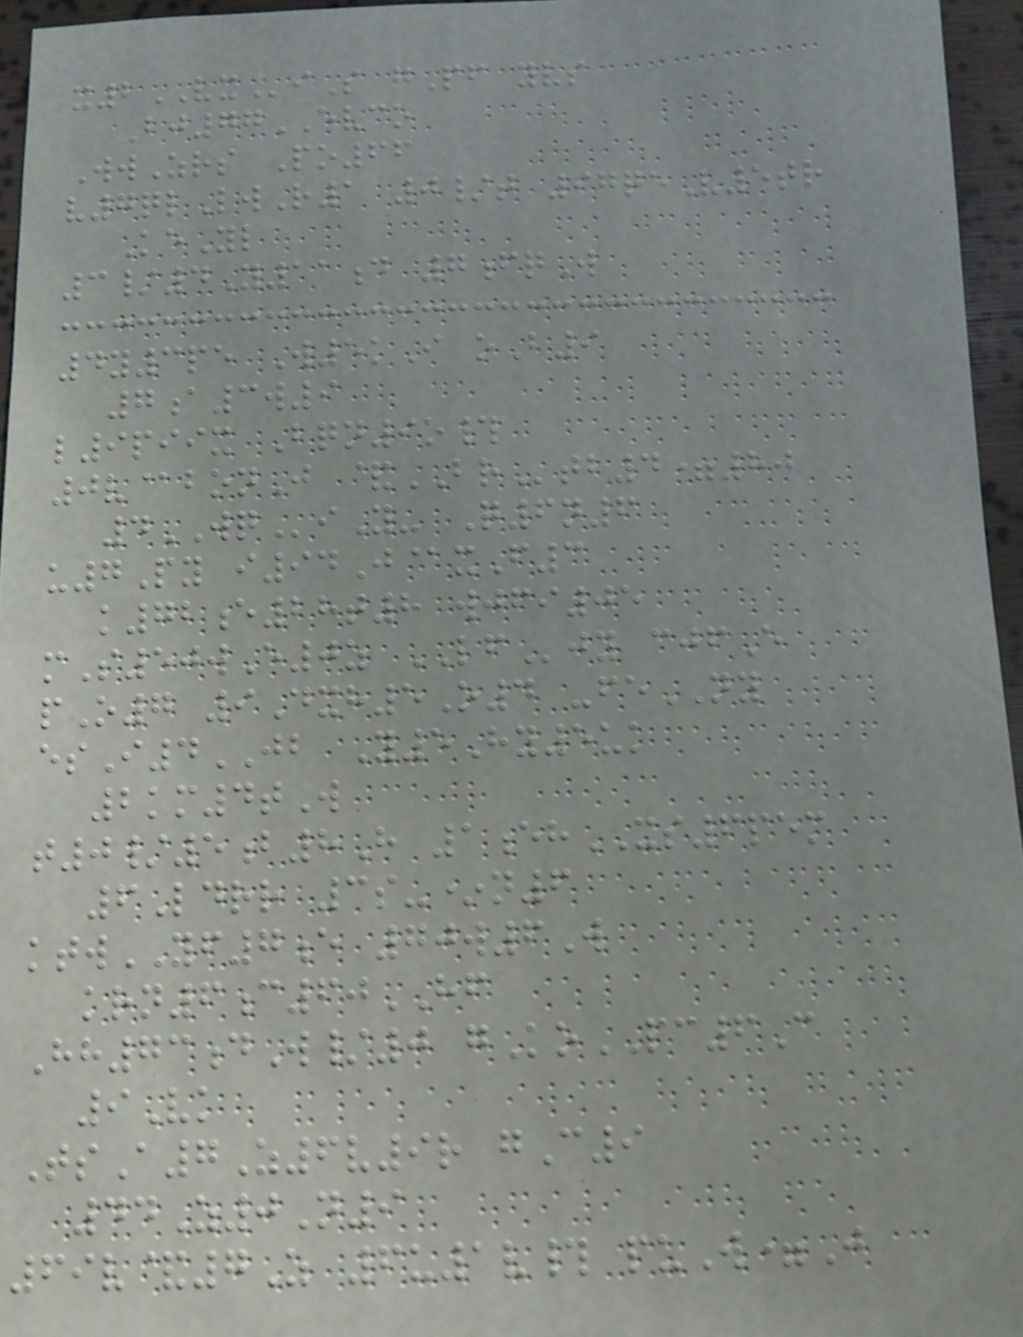x2VXiS gPf yvs
Bj77EVCO
WwZrs Po66
v7qlLwR1 0/t 97qeV5tr
KeYl
3/4Y11d 7fqW
4y3pe W5kI oB9
7a3w9
l9piix Bqn9o#
0v@bonJ &BRtb4=80
4WQiY- Q6n6
u7Py i94J@xF3
k72e28t8 wjfi05
mS50wE0z LFjy cjfE
pO7 9Dxh5O4 -feNY
esI4JB Y5Hy5uk
2km4tW
t0/5b8H 1ehXS6pem
6Ldrr 3s-*n6
ktwYF7e 70w6W
krn6c60HF
Hh73dW/0 gKoPC6C
9Vk
TsA7Z6v9r gC9
44Z0N9
69v&7Z 6u1v# puW=J
